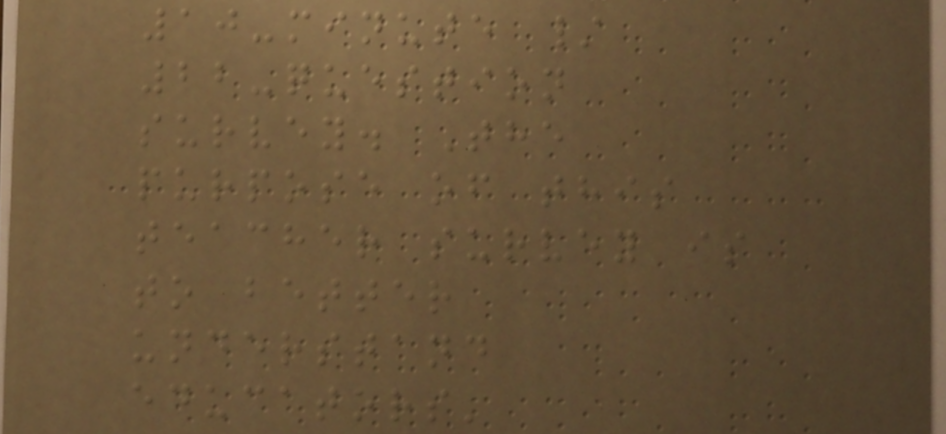10-minute /
22-question
survey. The
purpose of this
teacher survey is
to better
understand
educators'
